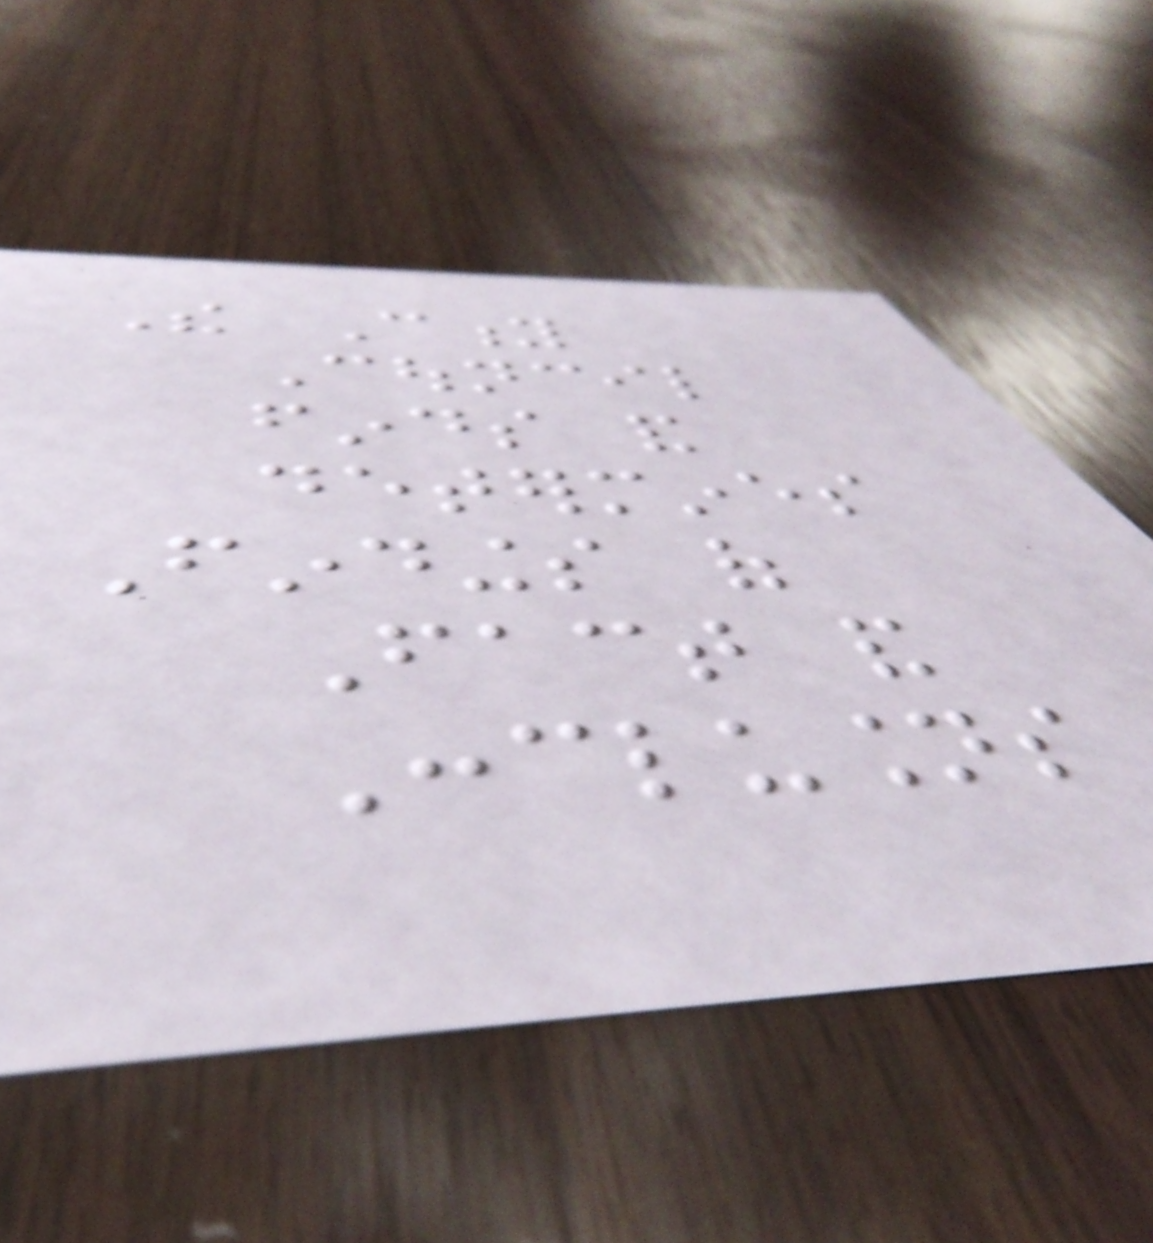The City
Council
finds and
determines
Findings of
Fact and
Conclusions
